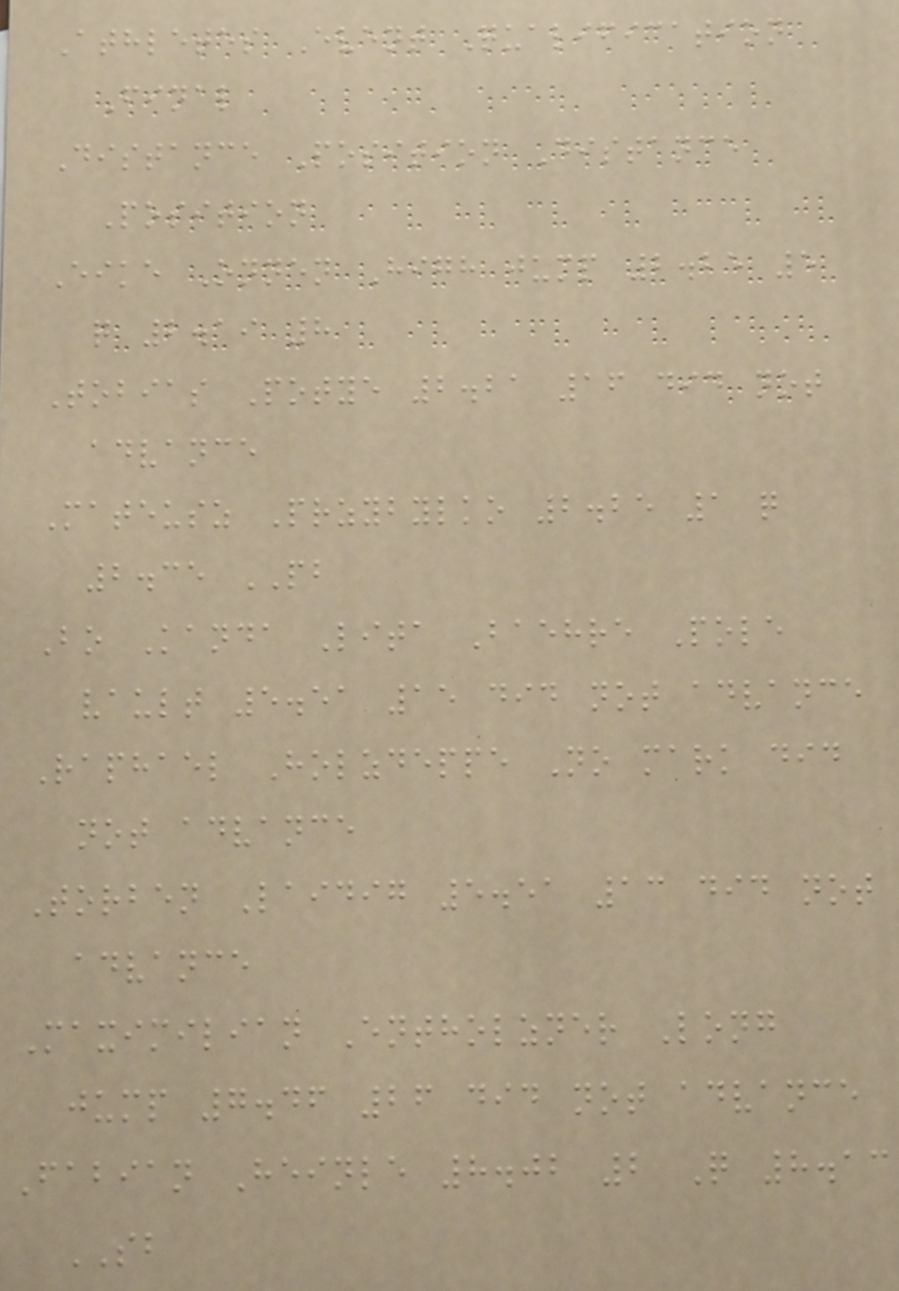Athletes Event Qualification
Final
Distance Position Distance
Position
Eike Onnen High jump 2.25 5
q 2.19 8
Tobias Potye 2.21 16 did not
advance
Mateusz Przybylko 2.25 1 q
2.35 PB
Bo Kanda Lita Baehre Pole
vault 5.51 15 did not advance
Raphael Holzdeppe No mark did
not advance
Torben Laidig 5.51 13 did not
advance
Maximilian Entholzner Long
jump 7.46 26 did not advance
Fabian Heinle 8.02 2 Q 8.13
SB
